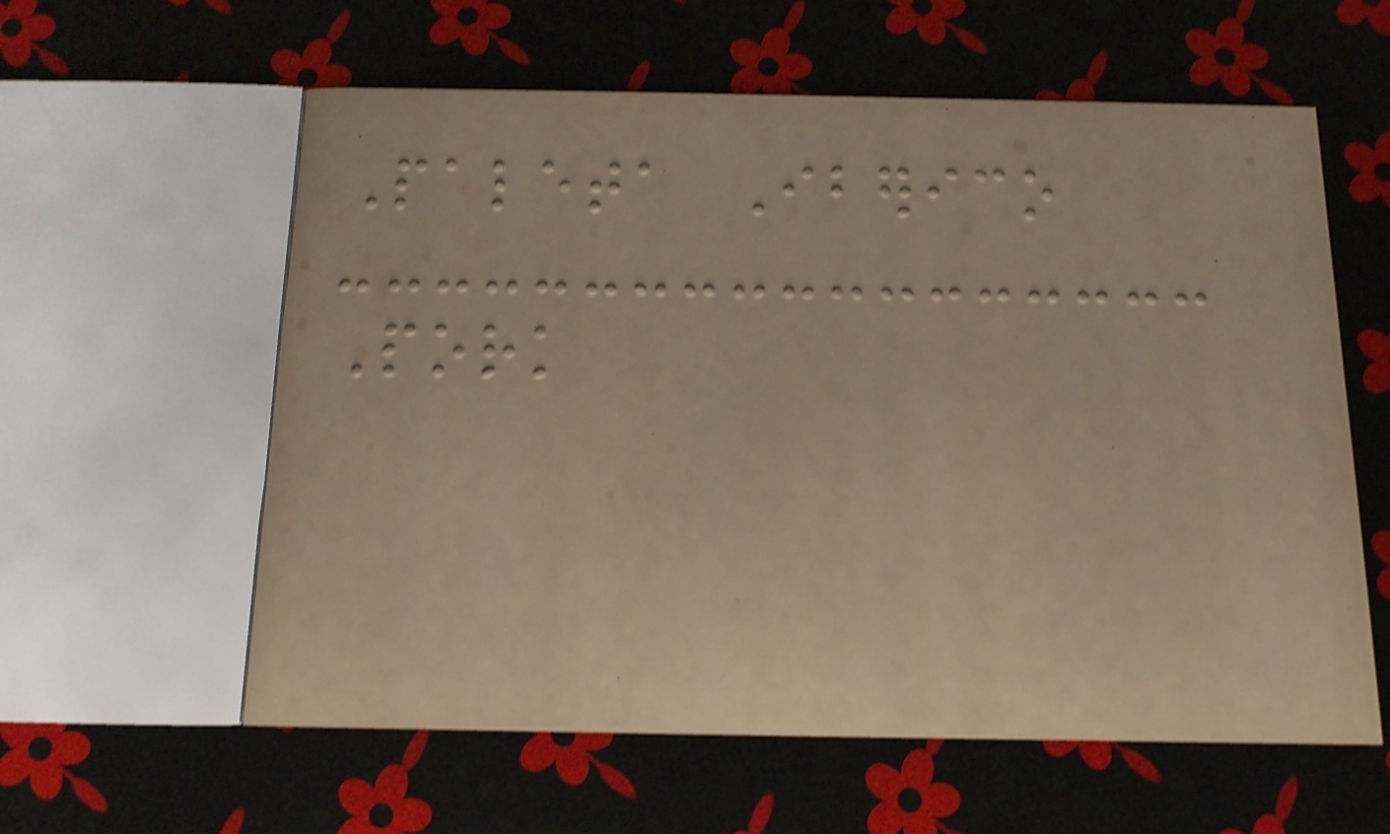Paleta Iberico
Pork
